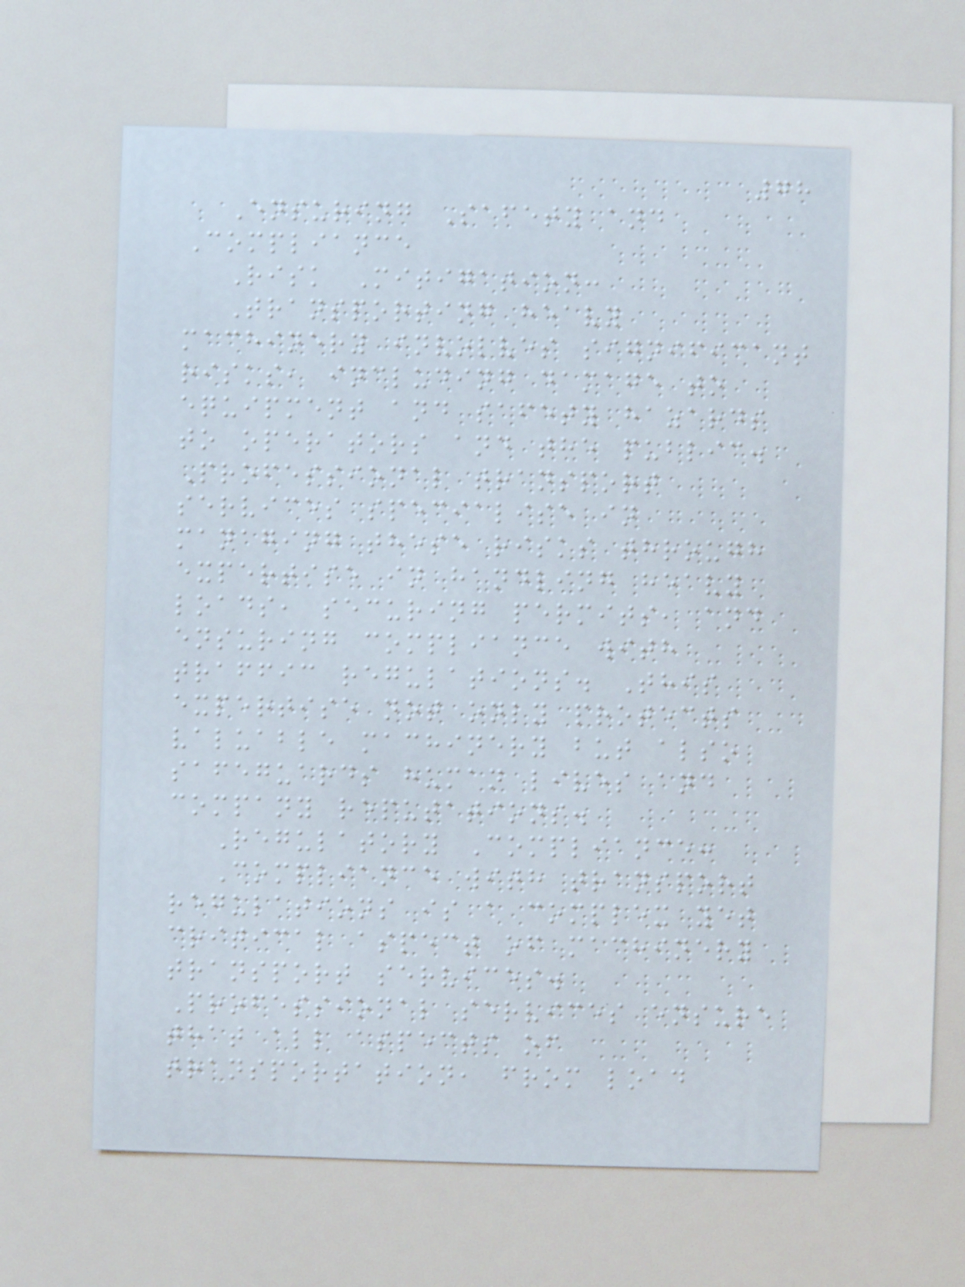78
Ensuring Safety and
Compliance
Risk Mitigation:
Transporting heavy
machinery involves significant
risks, including damage to
equipment and safety hazards
to operators and the public.
Professional transport
services specialise in
managing these risks through
expertise in handling heavy
loads, securing permits, and
ensuring compliance with
traffic regulations. This
expertise not only protects
valuable machinery but also
safeguards human lives and
company reputations.
Regulatory Compliance:
Compliance with transport
regulations is a complex yet
critical aspect of machinery
transport services.
Professional services ensure
that all aspects of
transportation, from load
